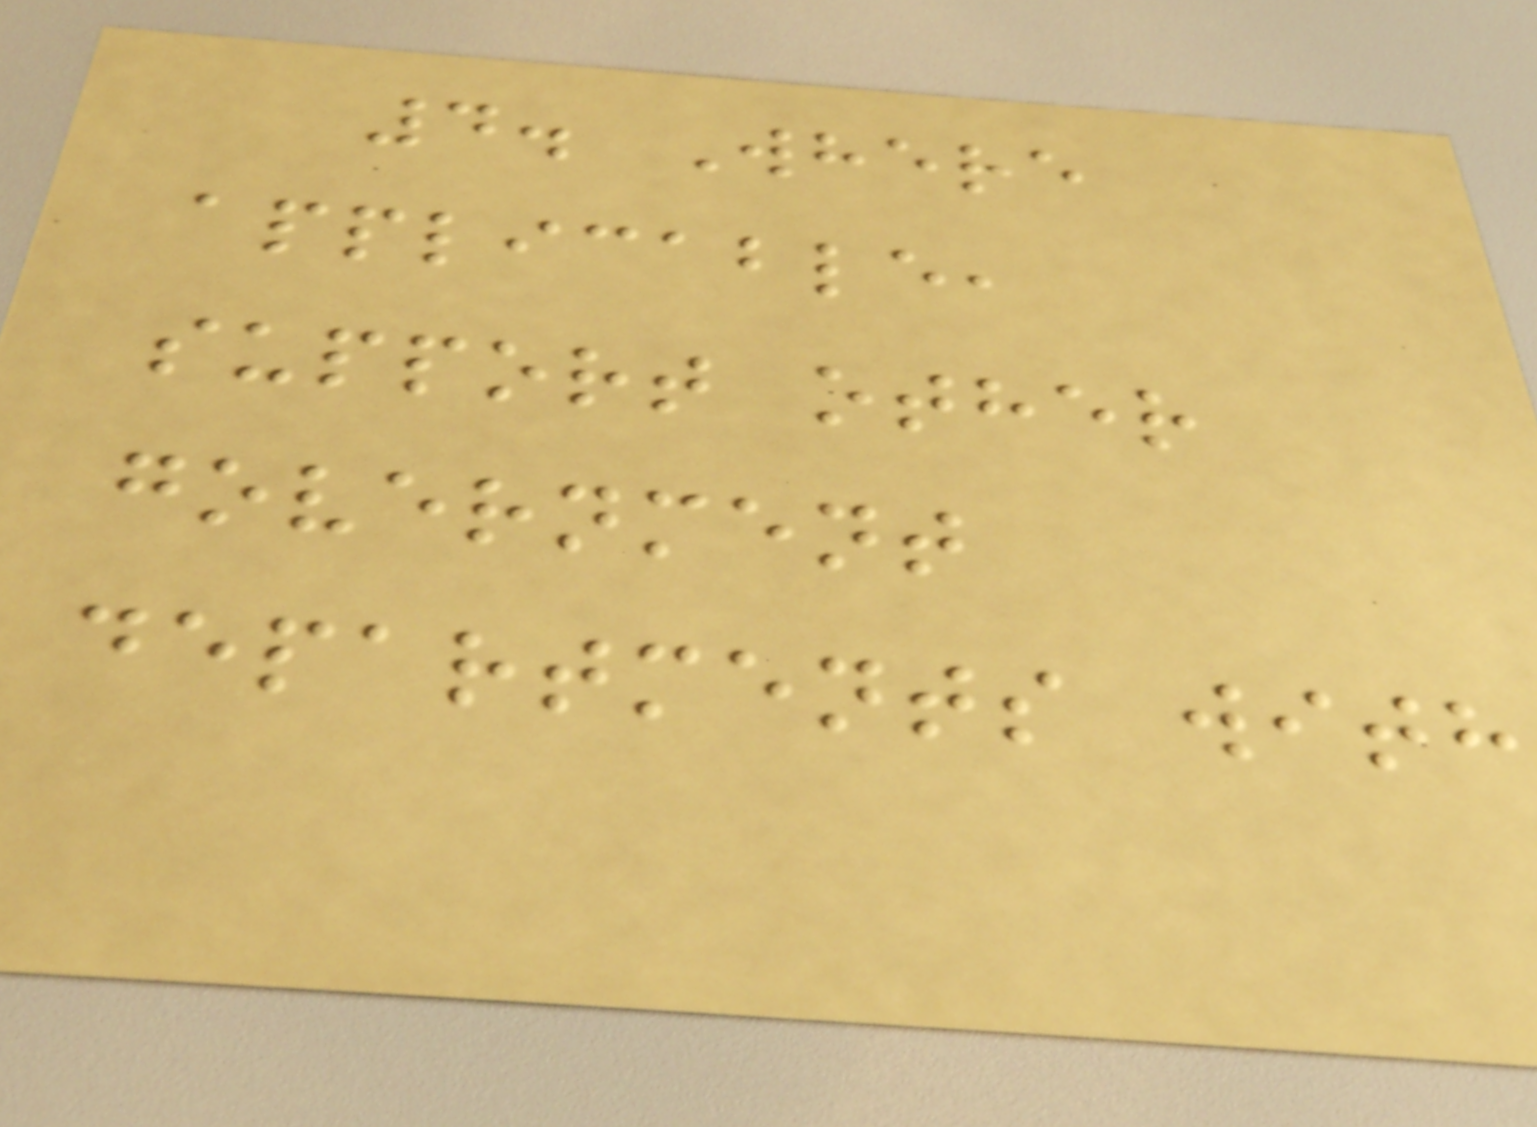4. Where
applicable,
support other
government
departments with
